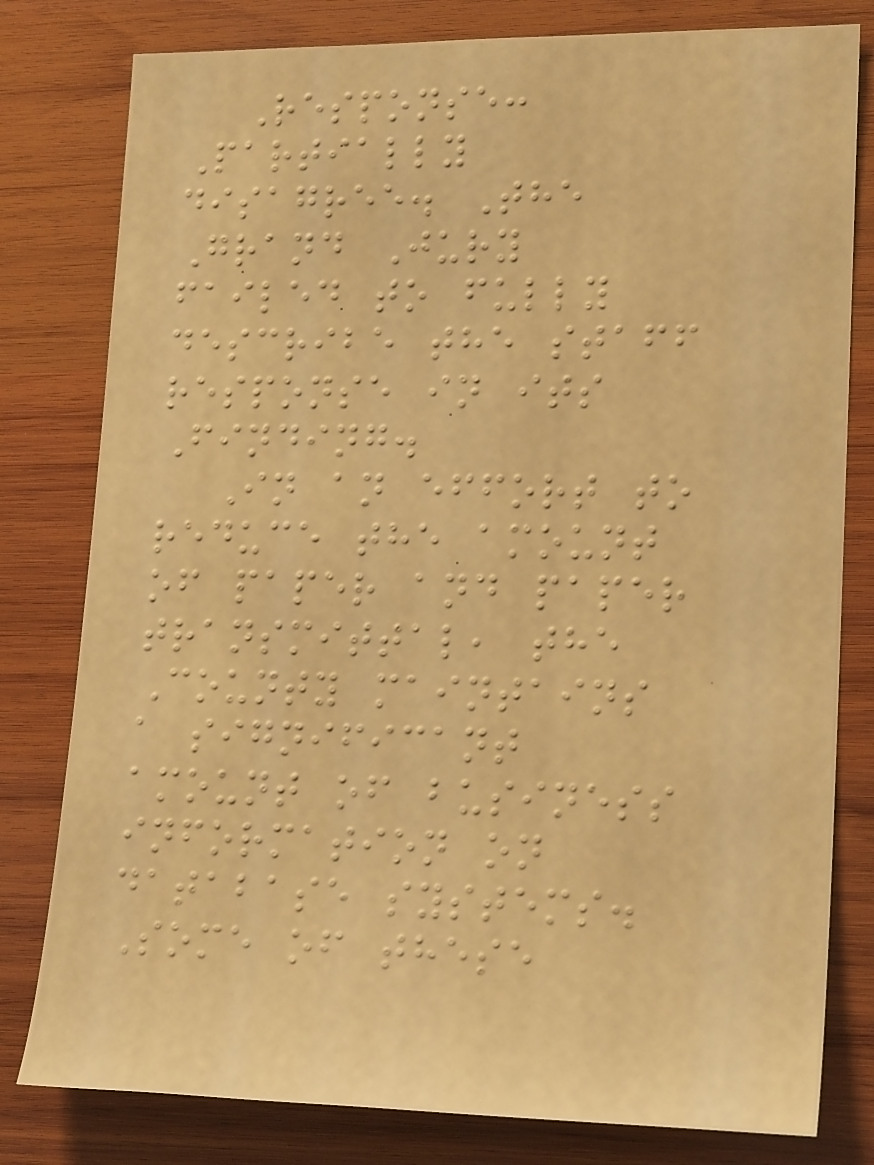Response:
Partially
disagree. The
Grand Jury
failed to fully
describe the staff
response in its
Finding.
In an effort to
reduce the amount
of paper and paper
transmittal, the
County maintains
a significant
amount of business
information on
database systems.
Some of these
